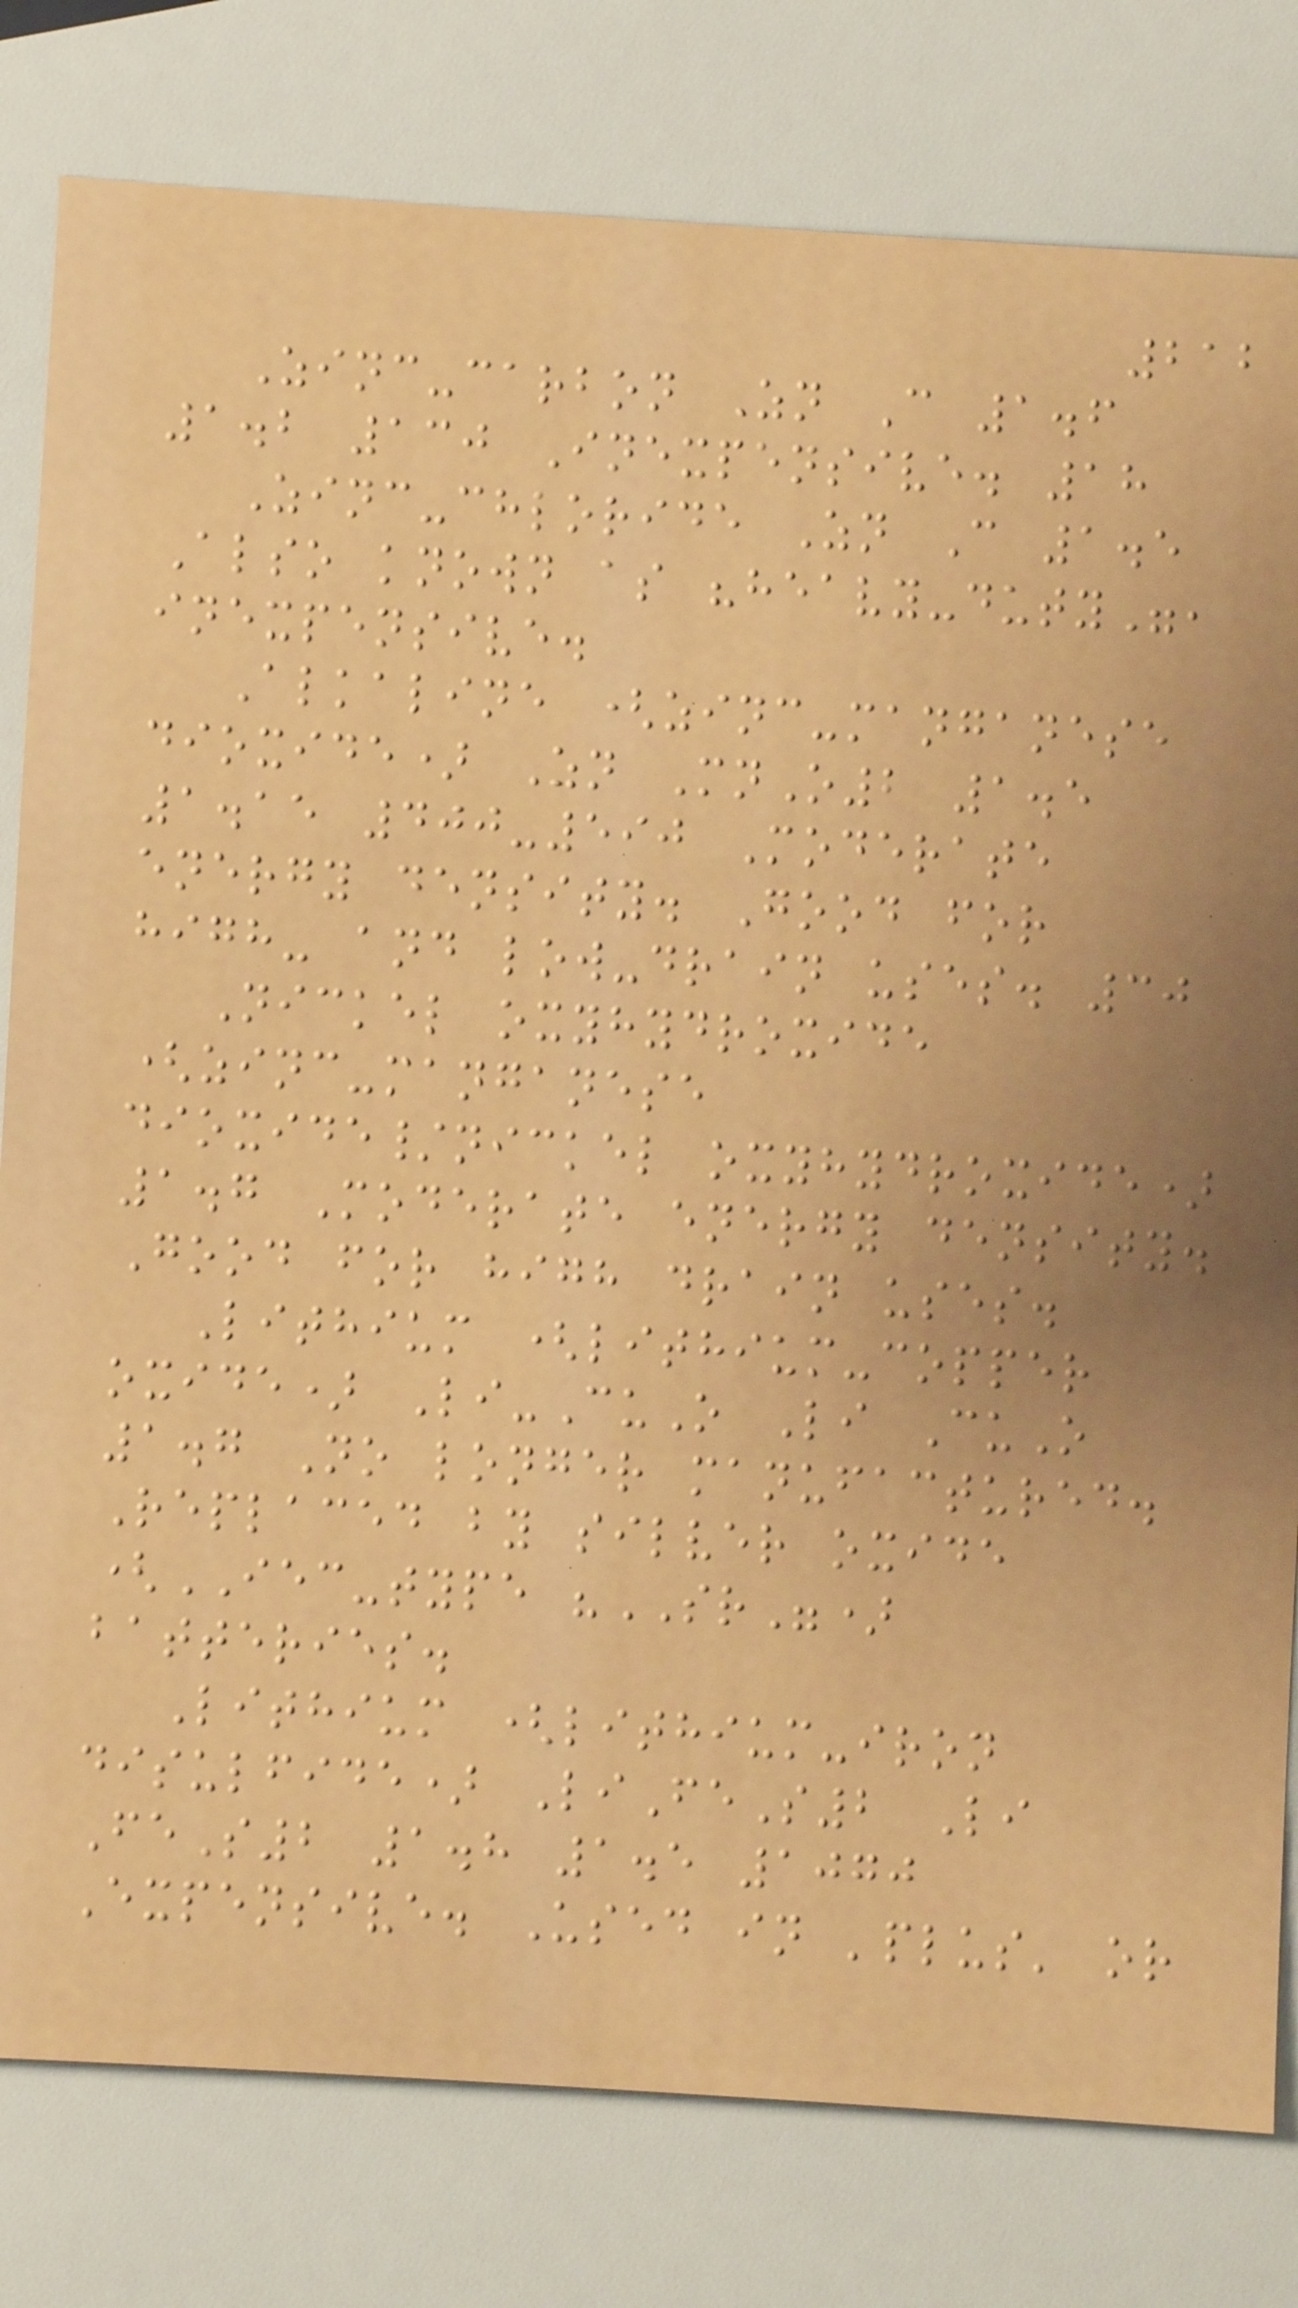212
Zinc-carbon Zn C 1.6
1.2 130 Inexpensive. 18
Zinc-chloride Zn C 1.5
Also known as "heavy-duty",
inexpensive.
Alkaline (zinc-manganese
dioxide) Zn MnO2 1.5
1.15 400-590 Moderate
energy density. Good for
high- and low-drain uses. 30
Nickel oxyhydroxide
(zinc-manganese
dioxide/nickel oxyhydroxide)
1.7 Moderate energy density.
Good for high drain uses.
Lithium (lithium-copper
oxide) Li-CuO Li CuO
1.7 No longer manufactured.
Replaced by silver oxide
(IEC-type "SR")
batteries.
Lithium (lithium-iron
disulfide) LiFeS2 Li
FeS2 1.8 1.5 1070
Expensive. Used in 'plus' or
